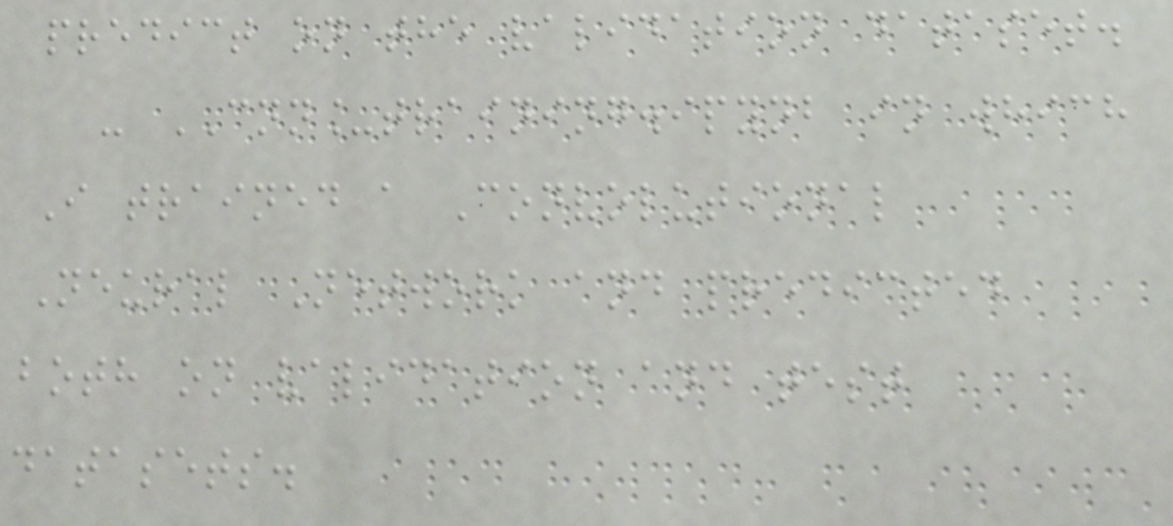predict on the validation dataset.
- CNN_training.ipynb in which
I trained a Convolutional
Neural Network and predicted
both on validation and test
datasets.
